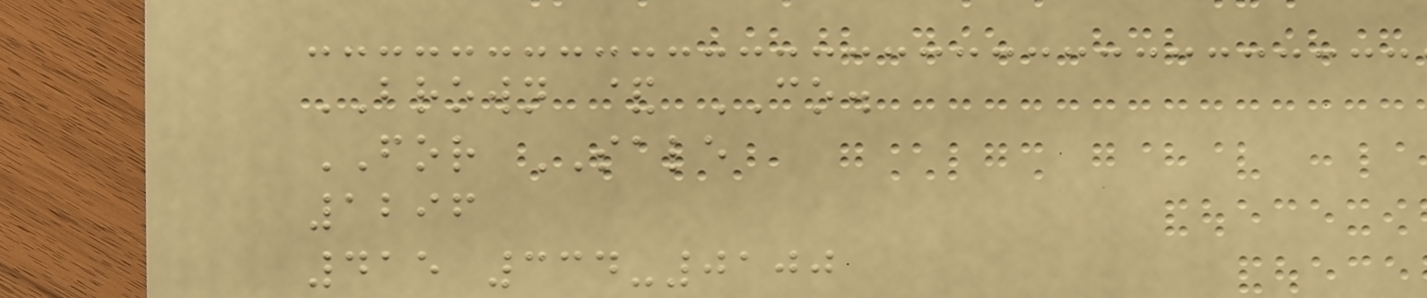BROWN & CO.
FOR SALE
1296
415 334-0100
